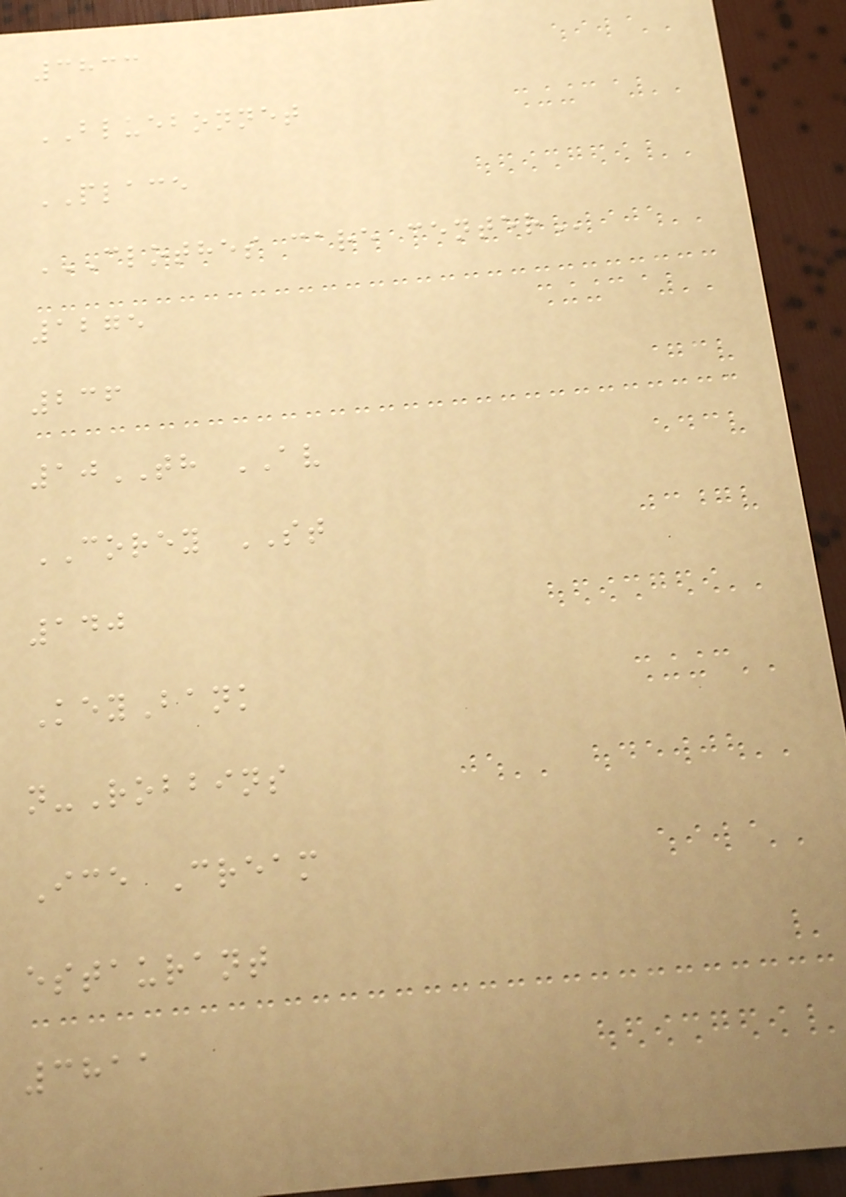3833
BLUEBONNET
PLACE
CLOTHES CARE CENTER
1275
236
10TH AV
COREY ST
140
KeyBank
n-Robbins
Ice Cream
estaurant
3811
